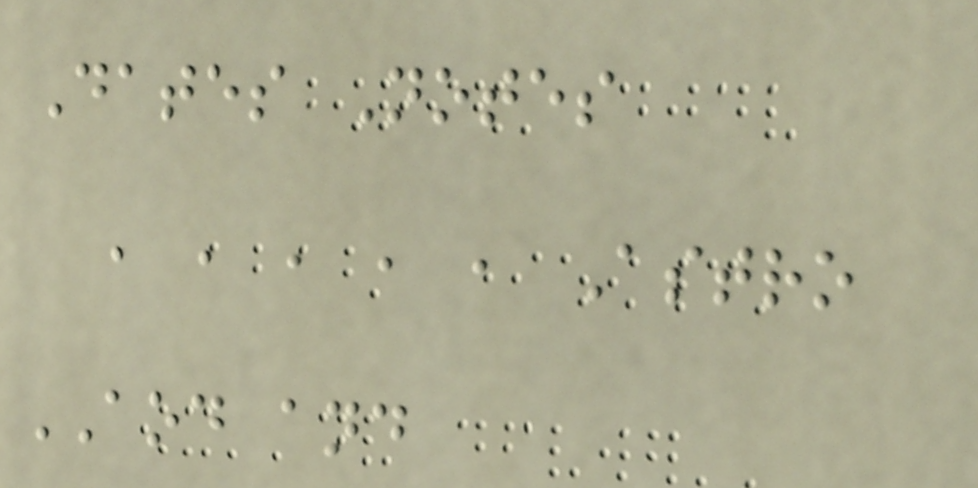Dates Notes
, , , , , Astro
AOD and
